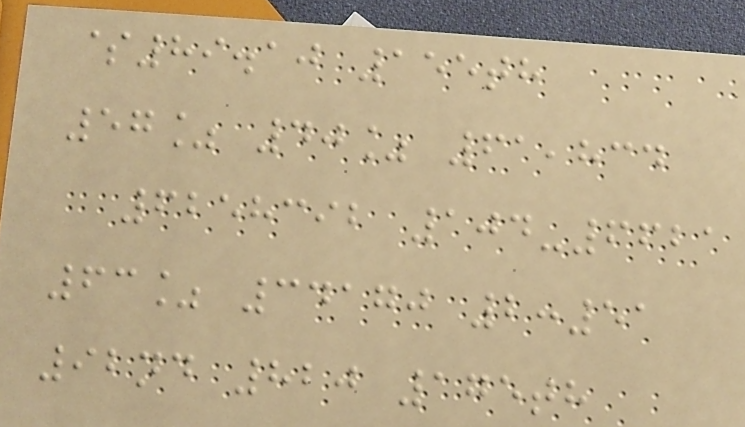$89.10 155th
57% 40% 61,834
6258392 104-6621
63% 34170 2:51
92nd 820 175th
